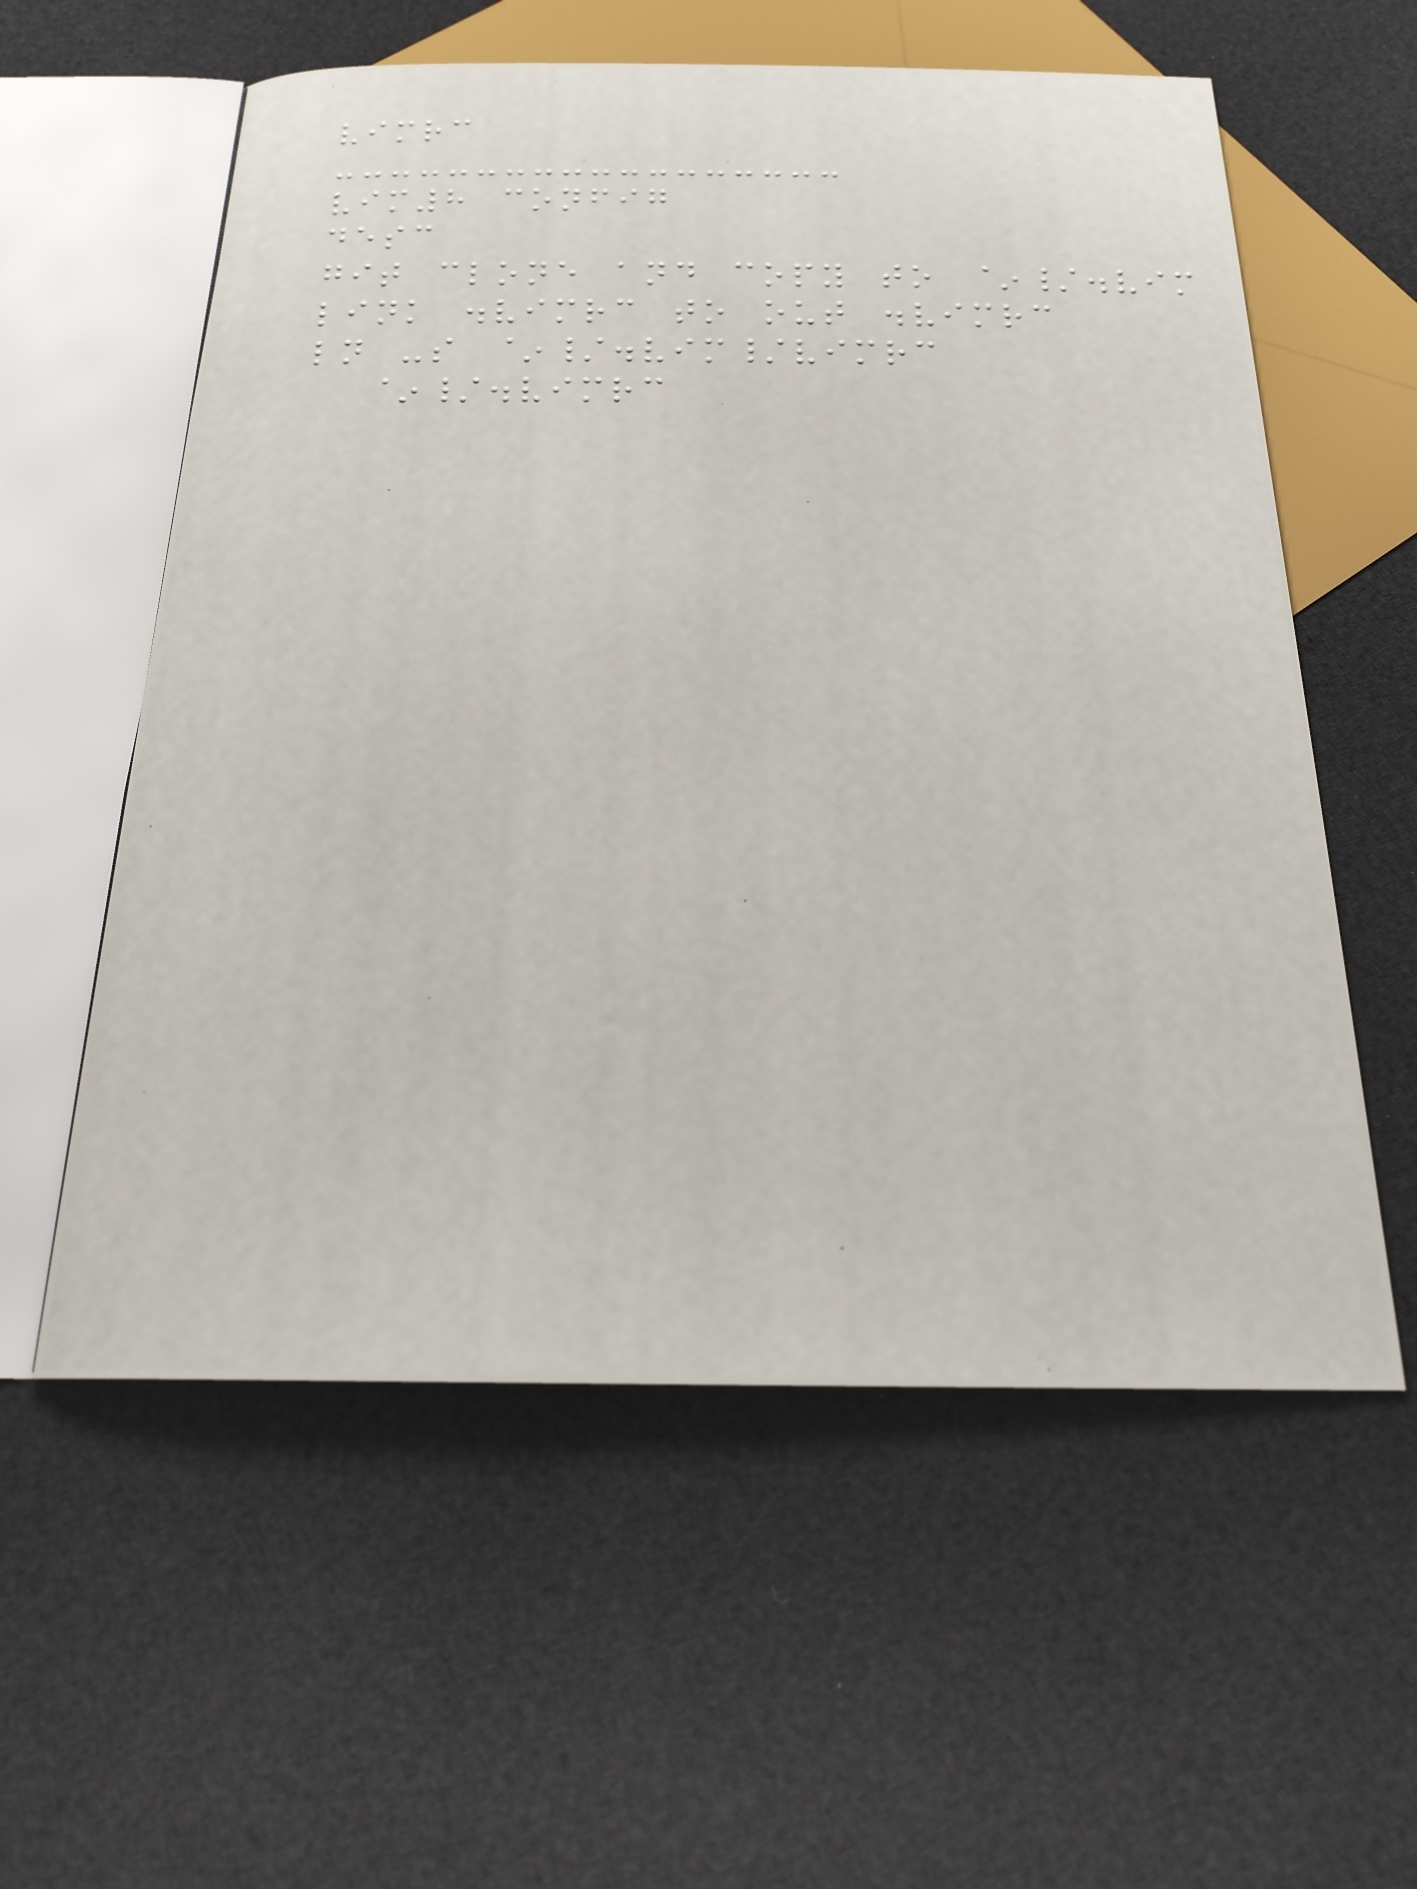vimrc
vim8 config
desc
git clone and copy to ~/.vim
link .vimrc to out .vimrc
ln -s ~/.vim/vimrc
~/.vimrc
